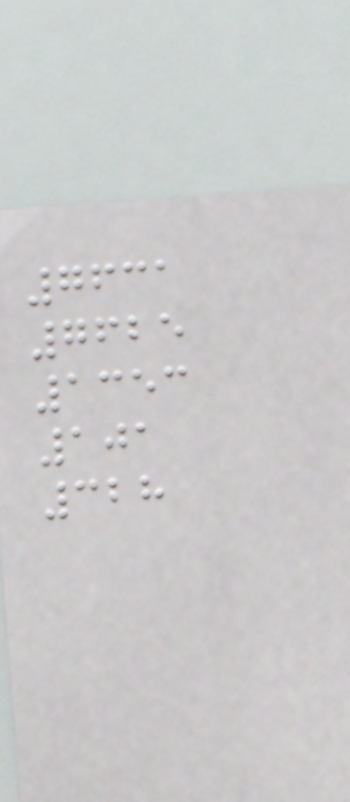7631
7625
1353
101
328
